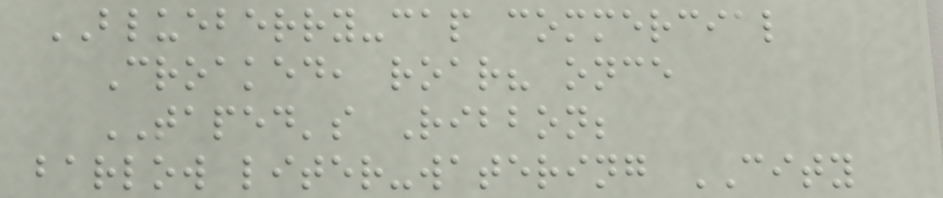BLUEBERRY-cap commercial
Croaked, roar? once
TAPED's Ribbon;
barlow liter-watering CITY
